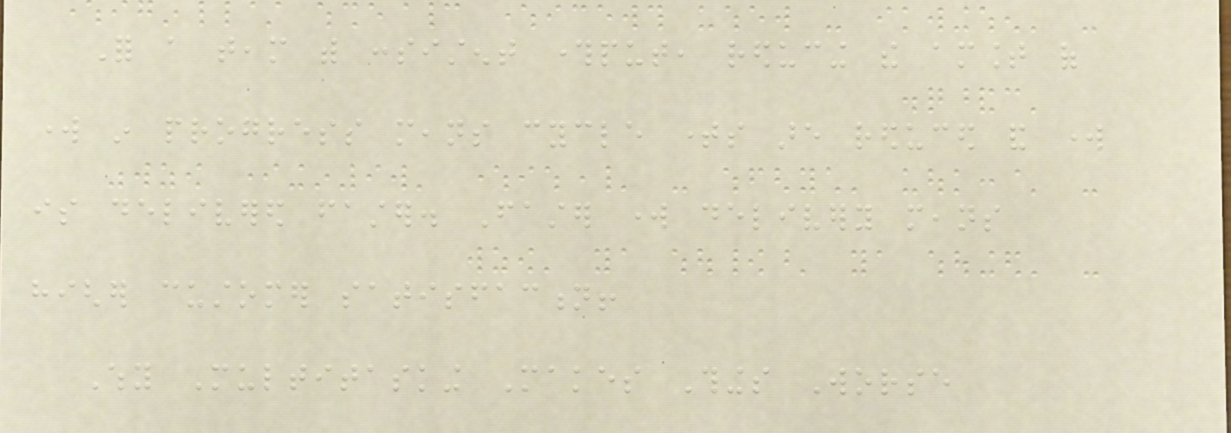For a team with consistent throughput, reducing the amount of
work in progress means cycle times are reduced and work
is delivered faster. Faster work delivery means
higher customer satisfaction!
Why Multitasking Makes Things Worse
